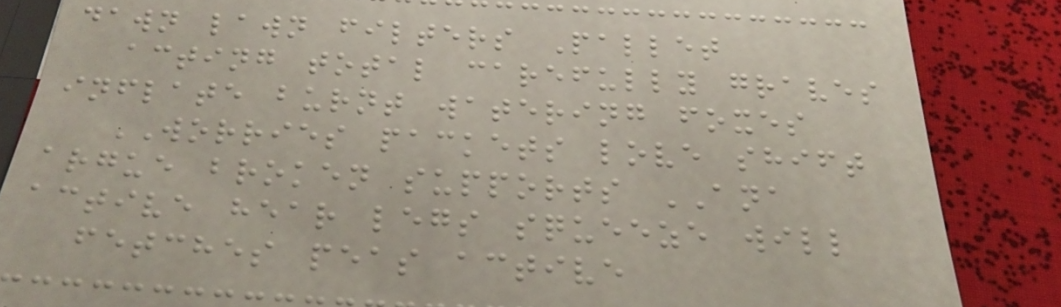dawn lawn filters Pallet
acting total carefully graves
inflate burnt watering foxes
WORRIES packets love shift
argue broken supports ANA
active hear legs squeeze will
fetches peas active
